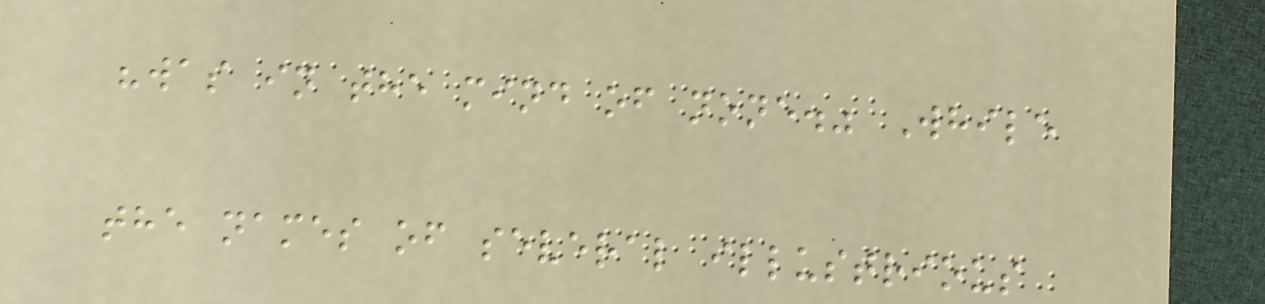"was in the mind of none." While
the names of several illustrious
